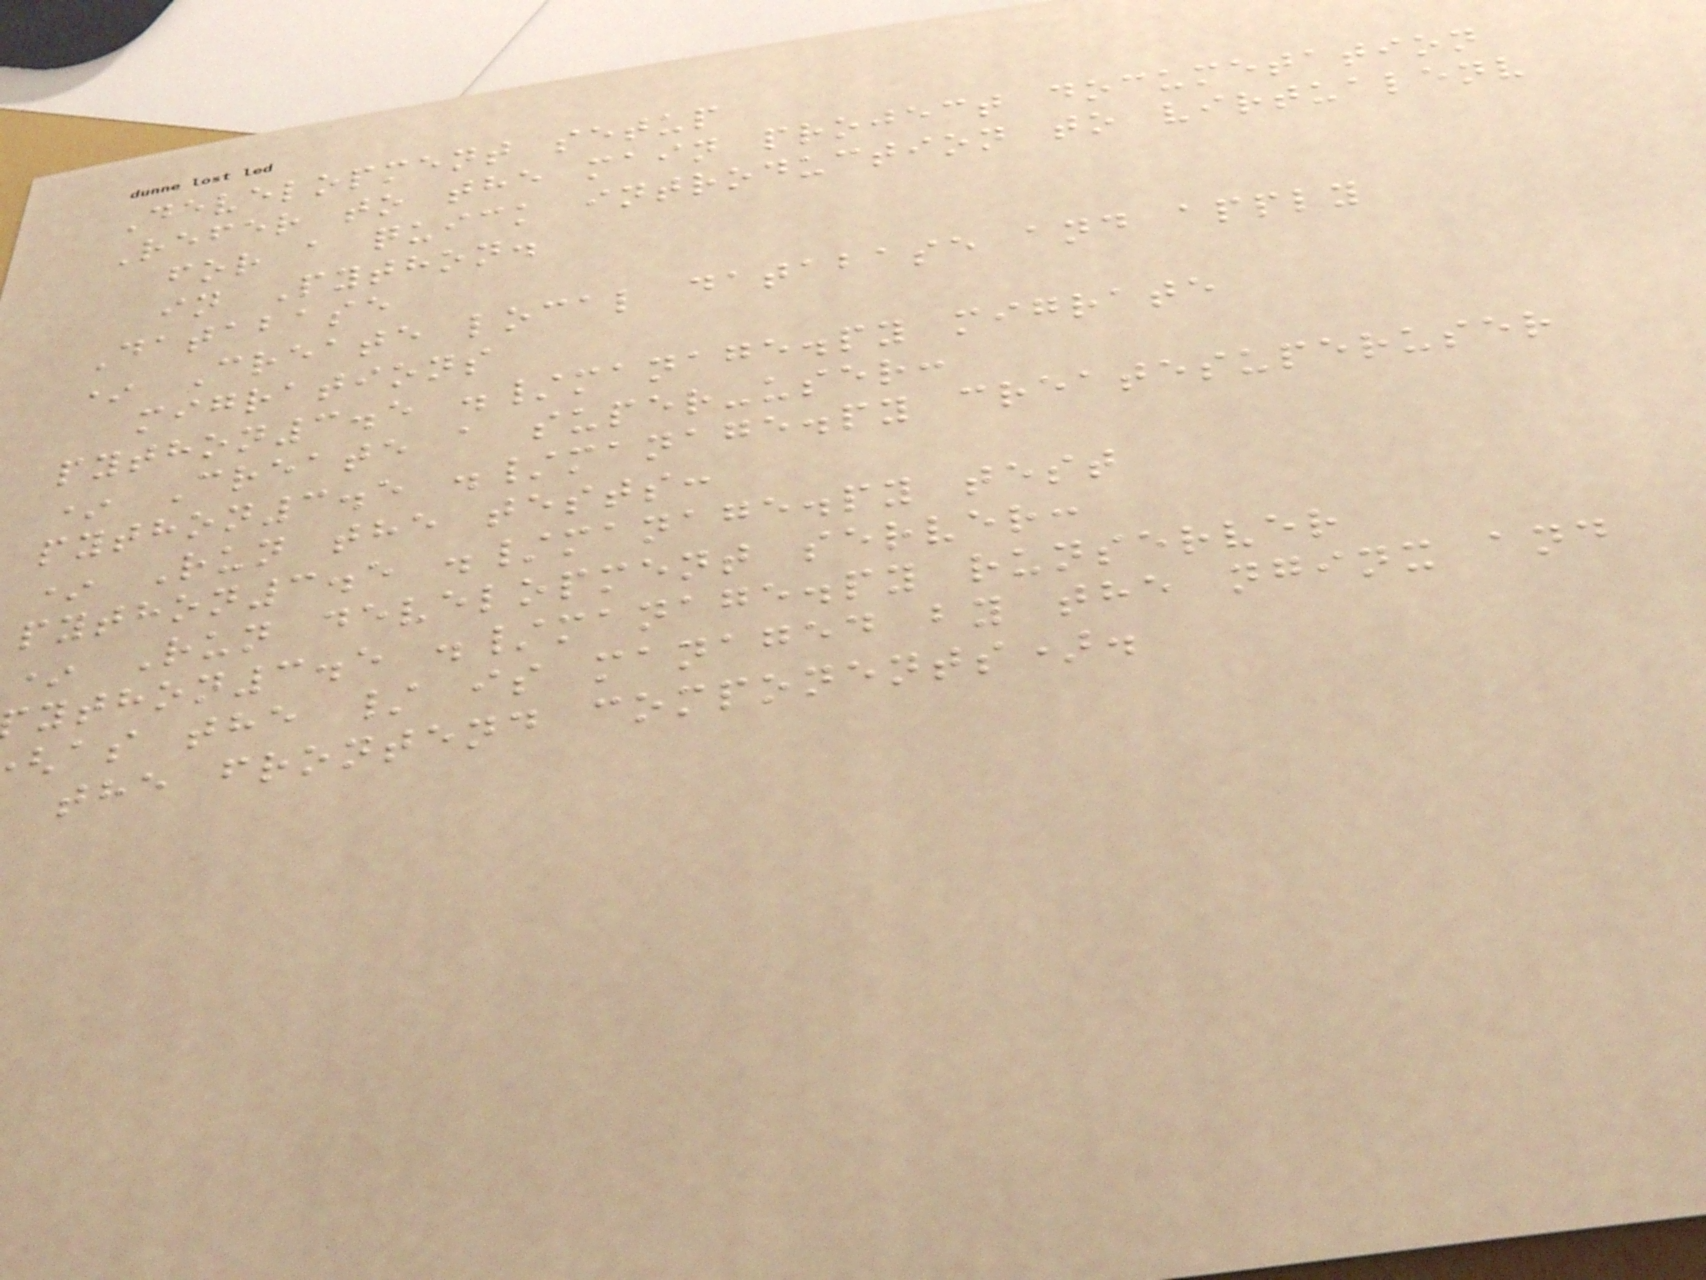Development setup
Refer to the main project documetation
for a quick introduction to virtualenv
in Python.
Database
* Create local database and apply
migrations
python3.5 ./manage.py migrate
* Create a super-user:
python3.5 ./manage.py createsuperuser
* Run the tests:
python3.5 ./manage.py test
* Run development server:
ython3.5 ./manage.py runserver
as the / is managed by the nginx and
the frontend components).
